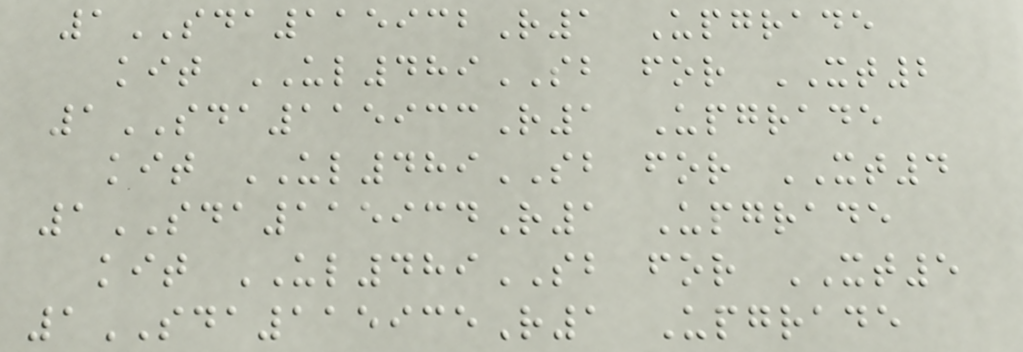1SDA115932R1 Upgrade
kit UL489SB for XT2
1SDA115933R1 Upgrade
kit UL489SB for XT4
1SDA115934R1 Upgrade
kit UL489SB for XT5
1SDA115935R1 Upgrade
